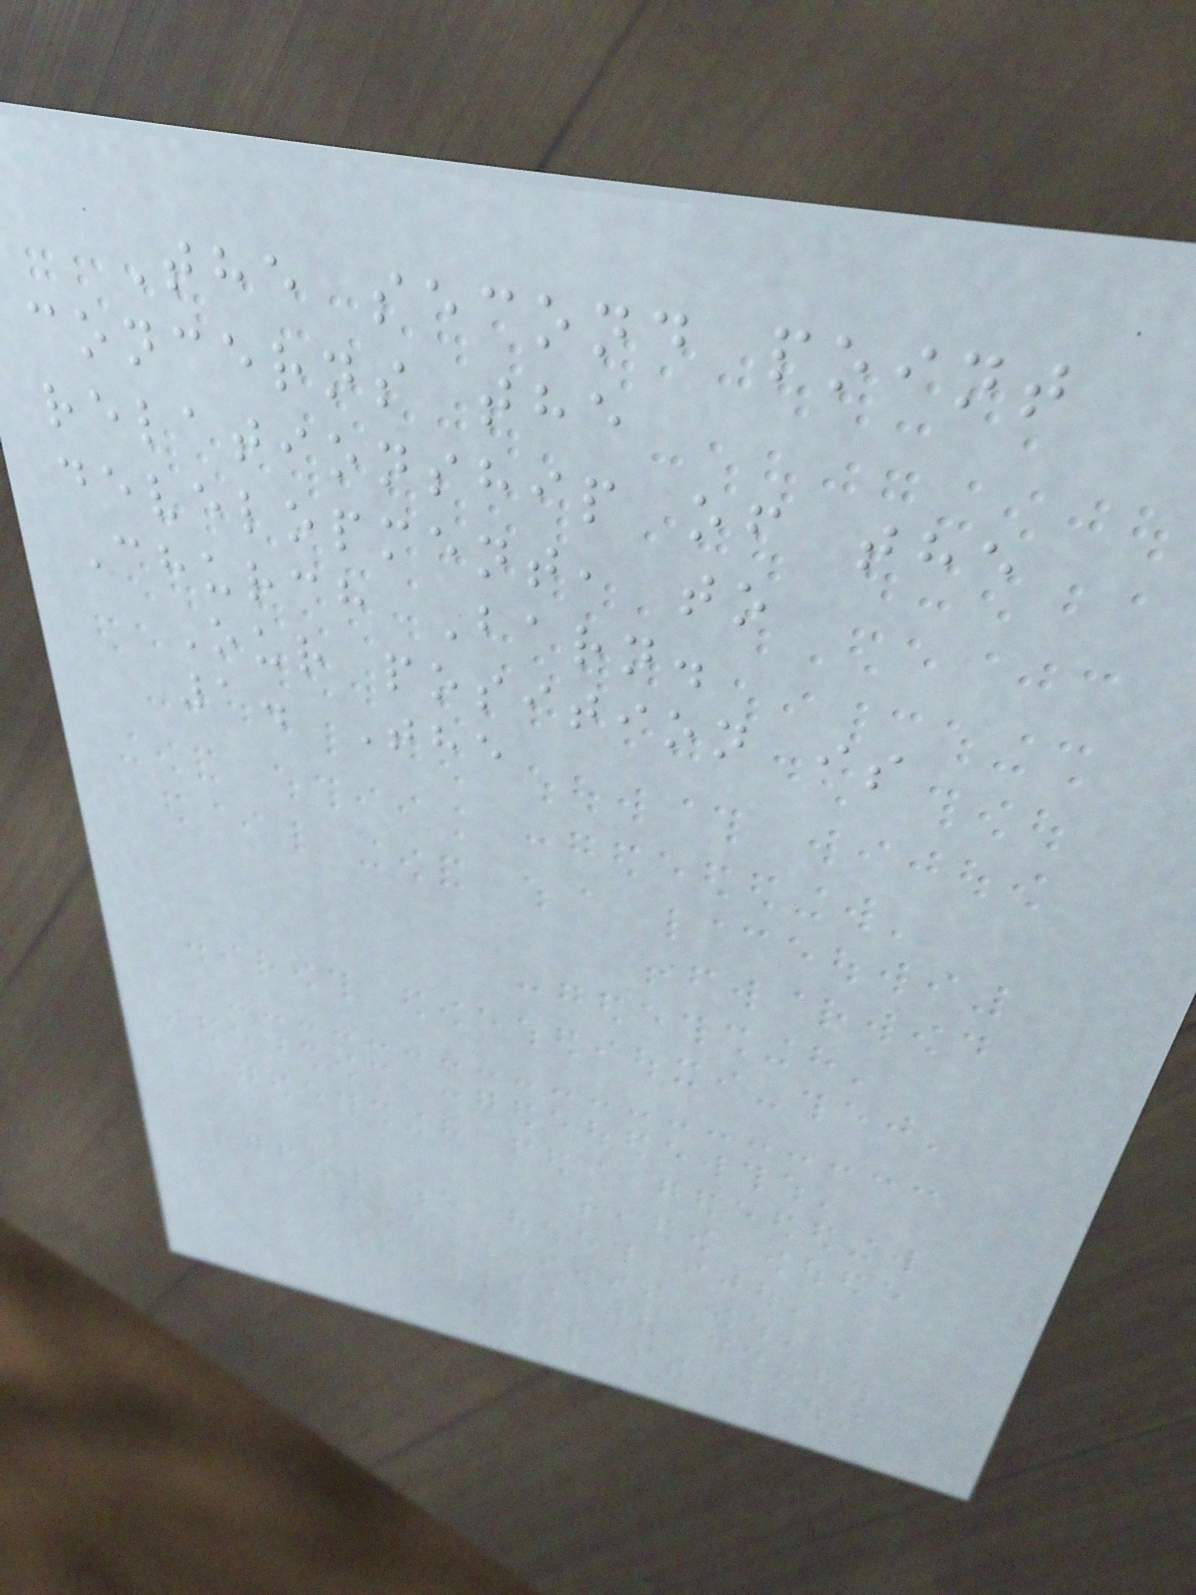The second point
concerns the
relationship of the
development, to
Church Barn.
Our position is
1. The
